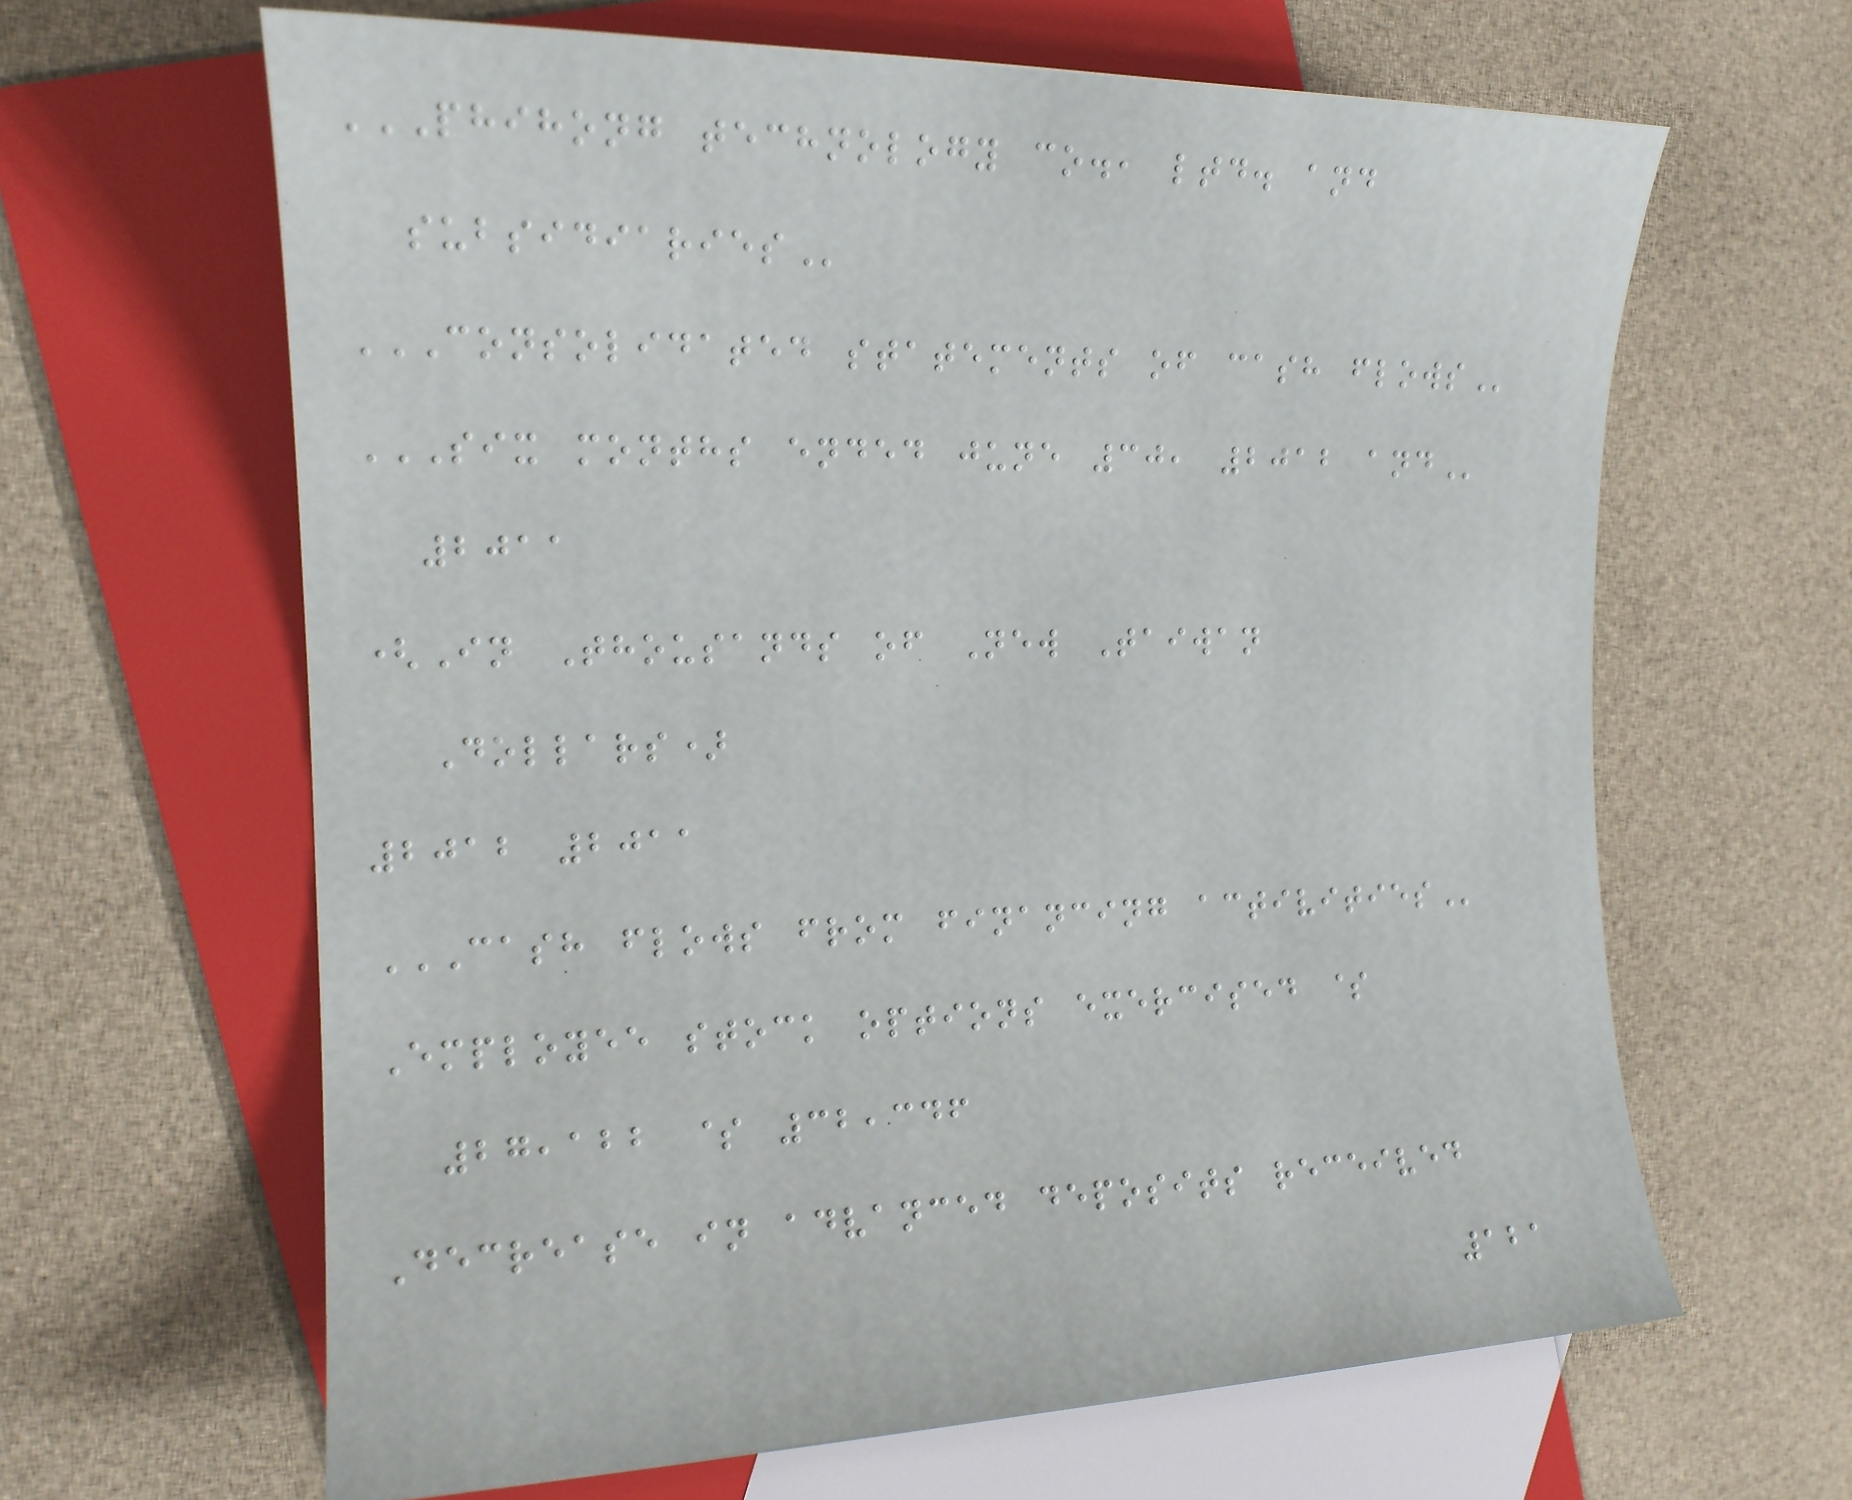PHIHONG TECHNOLOGY CO., LTD. AND
SUBSIDIARIES
CONSOLIDATED STATEMENTS OF CASH FLOWS
SIX MONTHS ENDED JUNE 30, 2012 AND
2011
(In Thousands of New Taiwan
Dollars)
2012 2011
CASH FLOWS FROM FINANCING ACTIVITIES
Employee stock options exercised $
27,122 $ 32,346
Decrease in advanced deposits received
121
